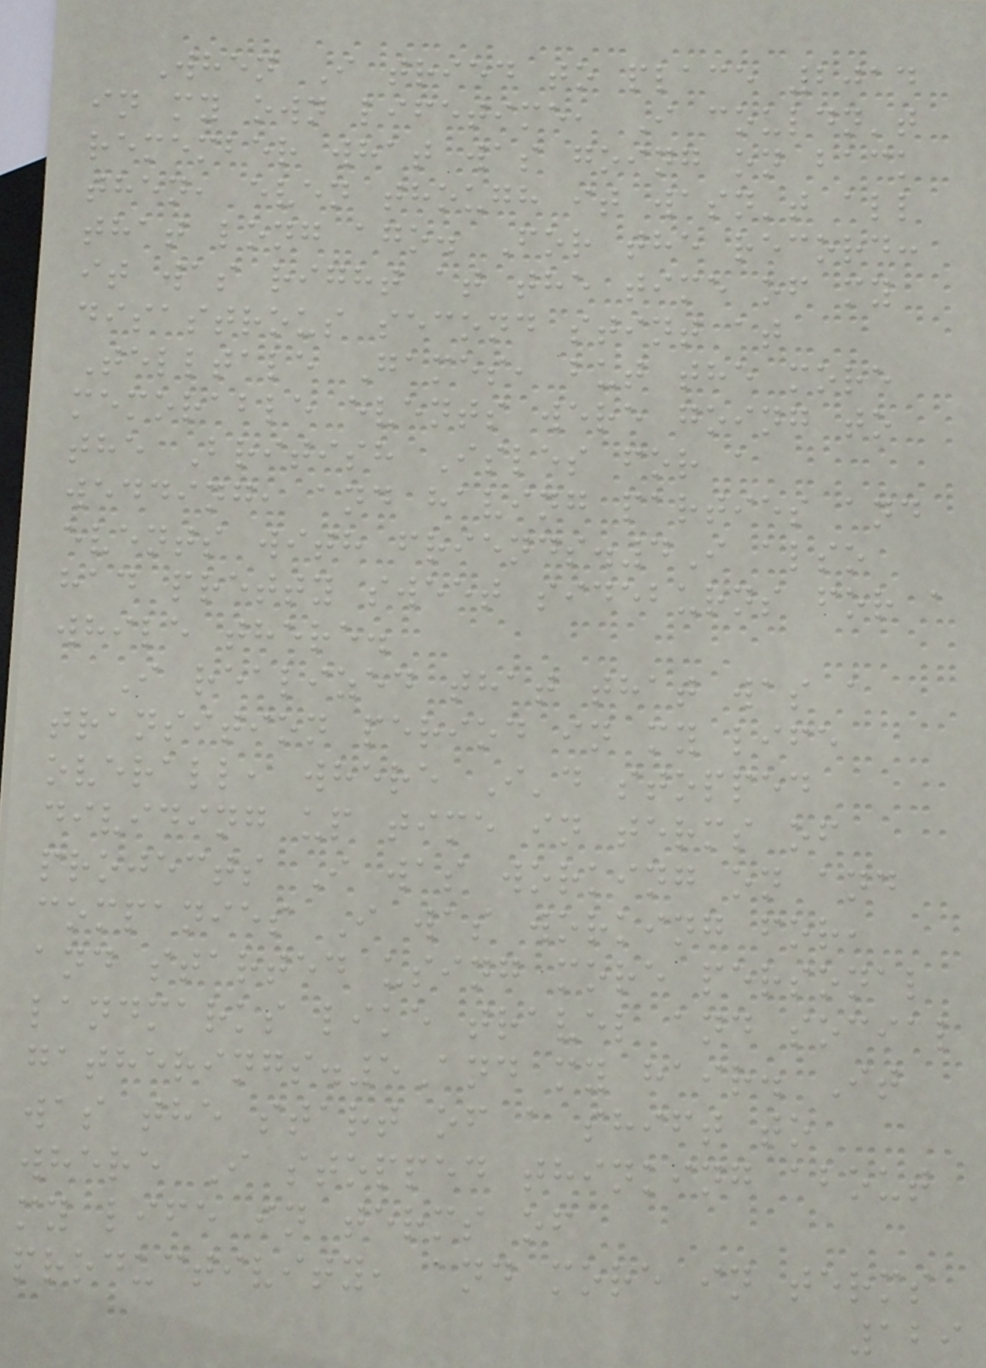When I tried to place 2014
in my own lifetime, I couldn't
remember what was going on back
then, even though it wasn't all
that long ago. For the record:
it was right at the time of my
disastrous second stint at
Telltale Games, but the more
memorable events were going to
the British Isles for a
wedding, and having parties and
events with friends.4I also
had pretty sweet sideburns for a
while there.
I realized that that was a
transition period in my life
overall, where I'd stopped
dividing up time in terms of
projects I was working on and
companies I was working for,
and started using more personal
landmarks like travel and social
gatherings.5And my hair. It
was the start of a shift to
where I stopped thinking about
my life in terms of
productivity, and more in terms
129
